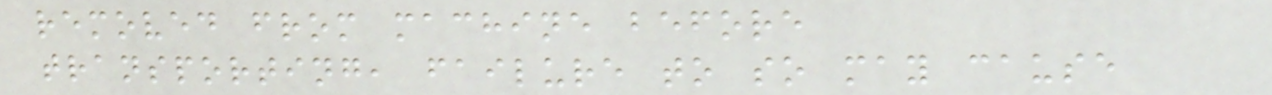removed from machine before
transporting, failure to so may cause
